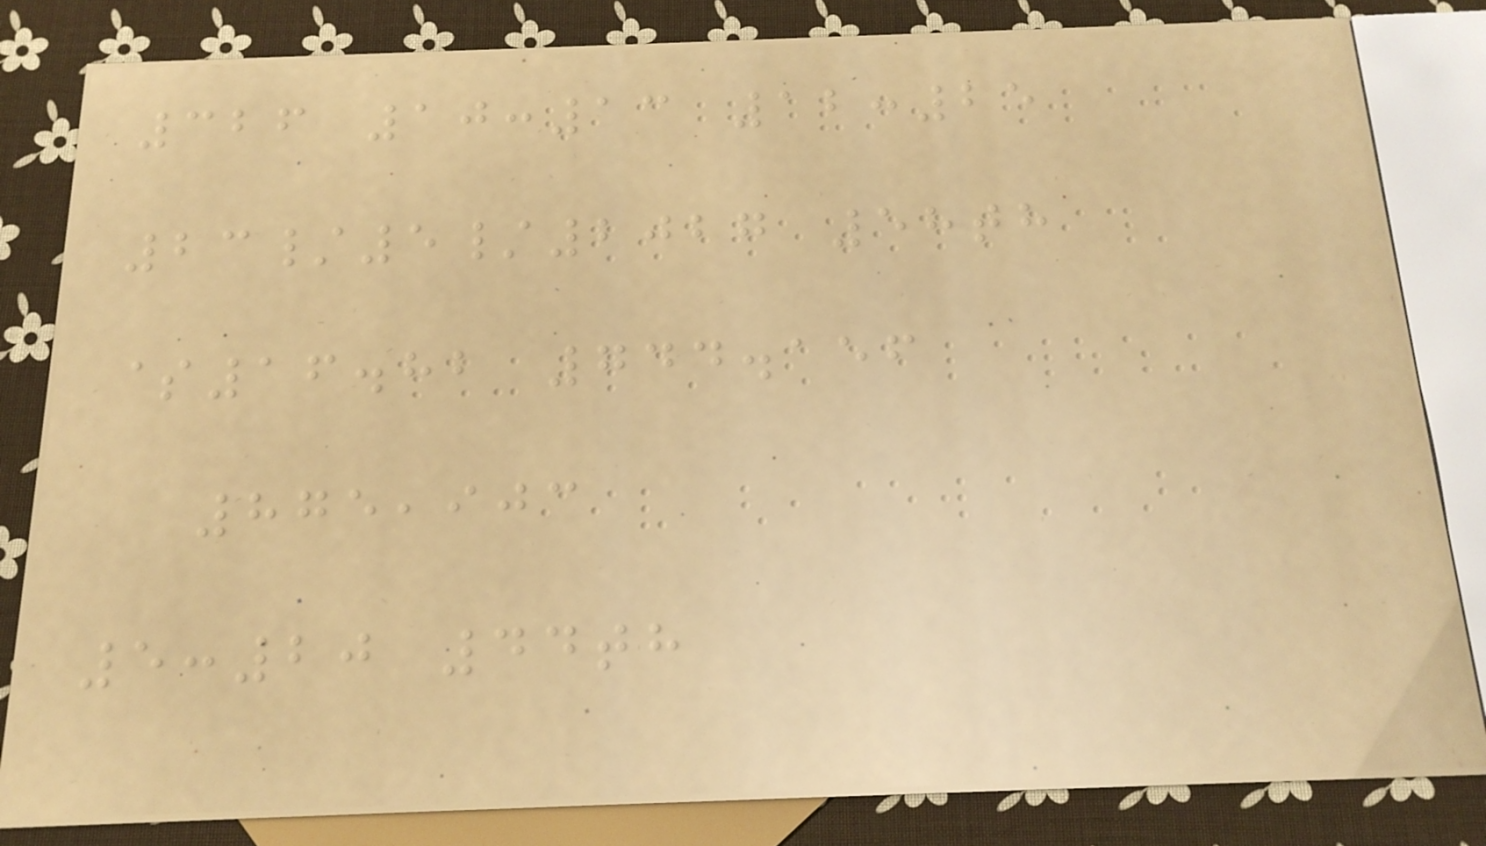326 10:13 12:25
23/5/2027 58th
$16.82 744.156
875,903
5:20 44th
